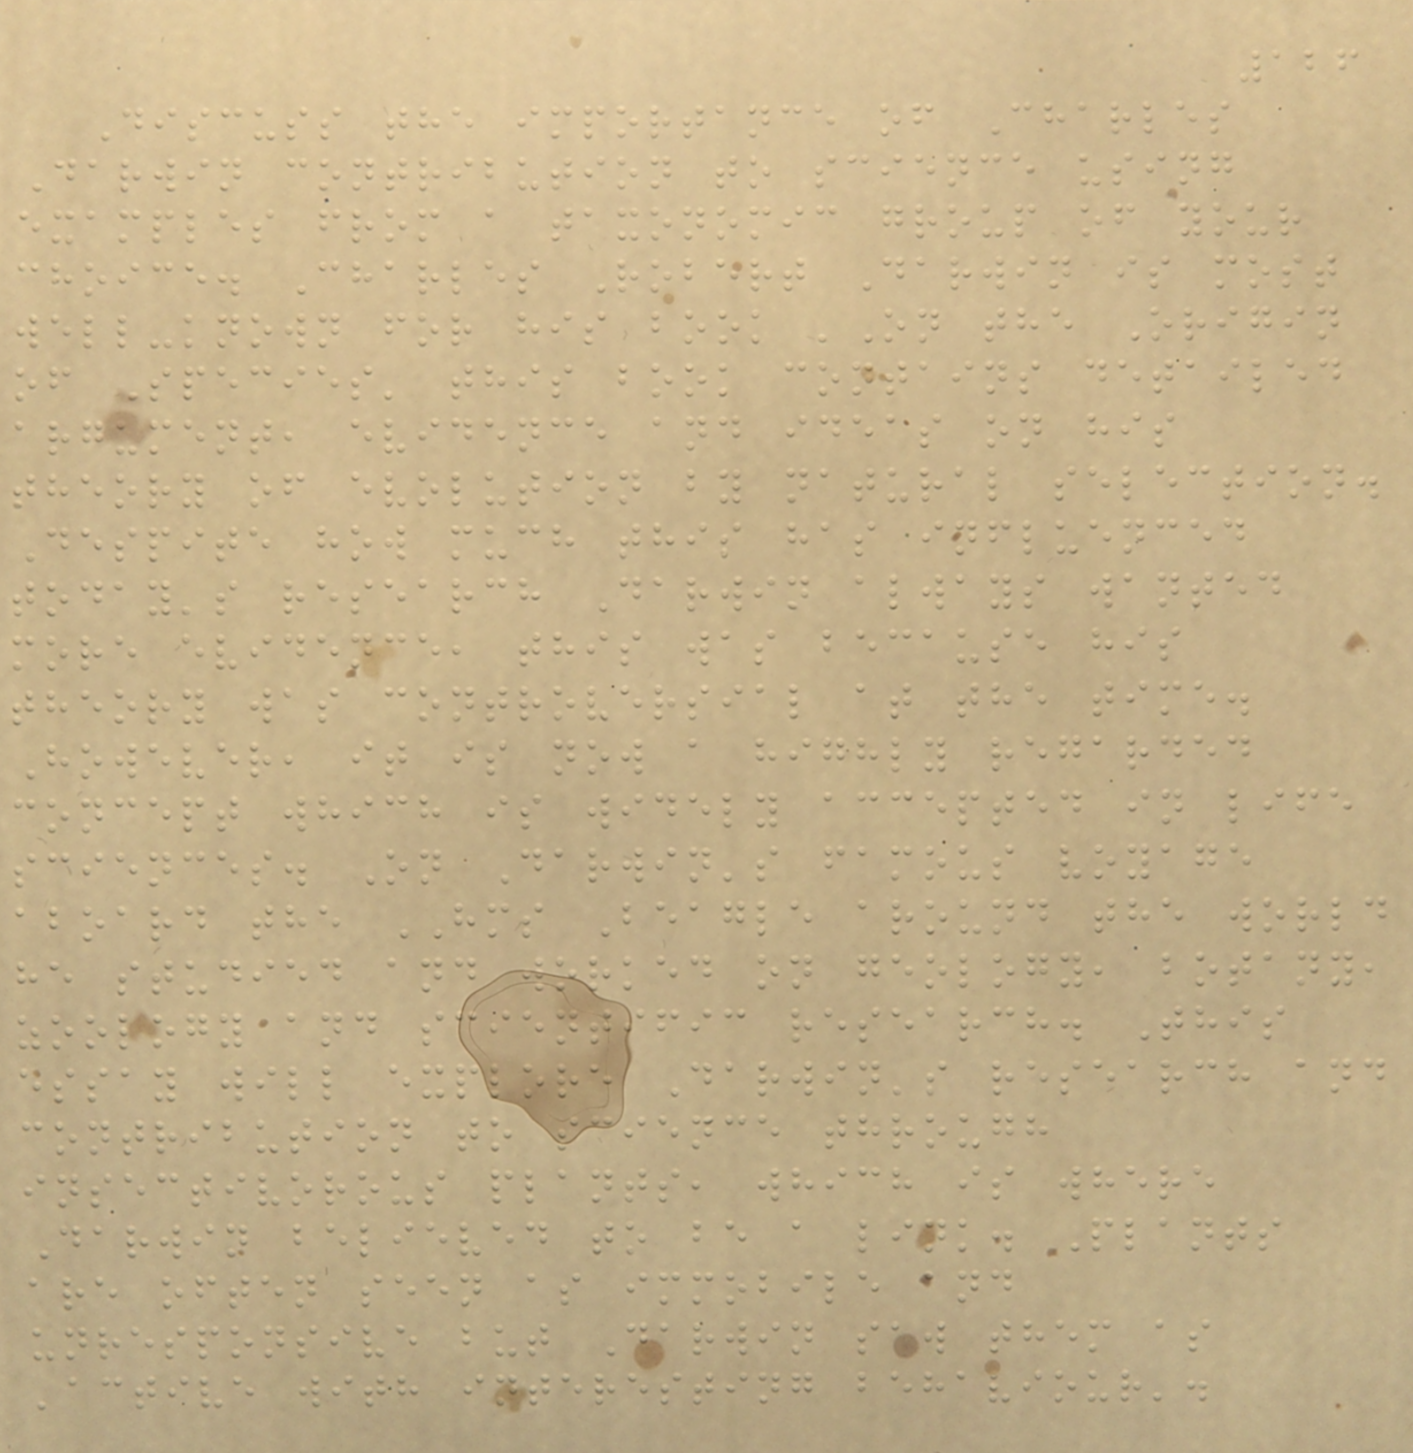126
Discuss the importance of Charles
Darwin contribution to science using
examples from a taxonomic group of your
choice. Charles Robert Darwin is most
well-known for his book 'On the Origin
of Species' this book contains detailed
argument, evidence and ideas on his
theory of evolution by natural selection.
Despite how much this has influenced
today's research Darwin always wanted
more evidence, this was because his
theory was controversial at the time.
However, it is now a highly regarded
concept which is widely accepted in life
sciences. On Darwin's famous voyage
aboard the HMS Beagle around the world
he studied and worked on geology, botany,
zoology and scientific research. This
essay will explore Darwin's research and
contribution to science through
insectivorous plants, which is where
Darwin believed to be a link. Plants
are often seen as immobile and
unresponsive but Darwin saw them as
'active with interesting behaviour'.
